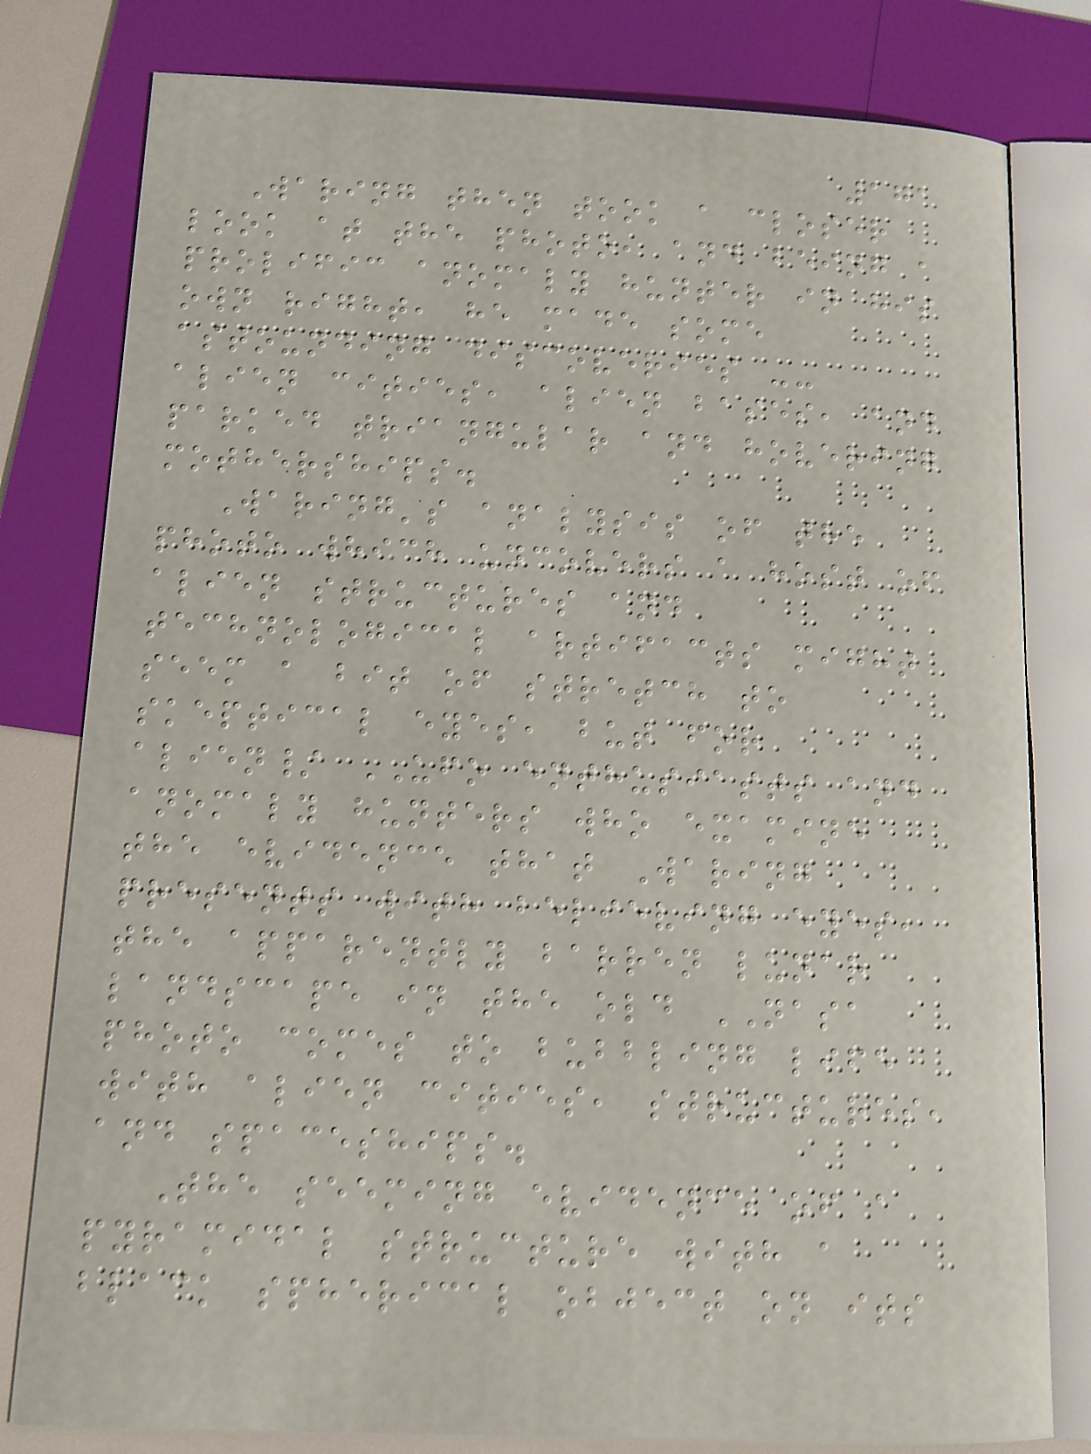171
Waring then took a closer
look at the photo, and being a
prolific anomaly hunter in his
own right, he made some
astounding discoveries --
alien cities, alien bases, and
parked triangular and hovering
motherships.
Waring's analysis of the
photo which uncovers a host of
alien structures and
technological artifacts might
seem a bit of stretch to
skeptical eyes, but for
alien/ UFO enthusiasts and
anomaly hunters who examine
the evidence that Waring
presents with believing eyes,
the apparently barren lunar
landscape in the old NASA
photo comes to bubbling life
with alien cities, structures,
and spaceships.
The seeming evidence of a
pyramidal structure with a
black spherical object on its
